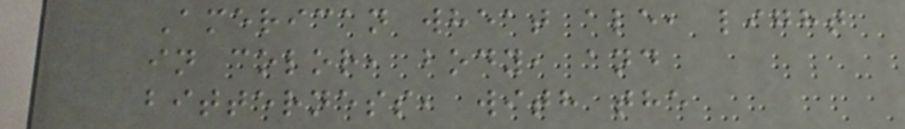American wheat ale, light
in color, body, and
bitterness, with the
